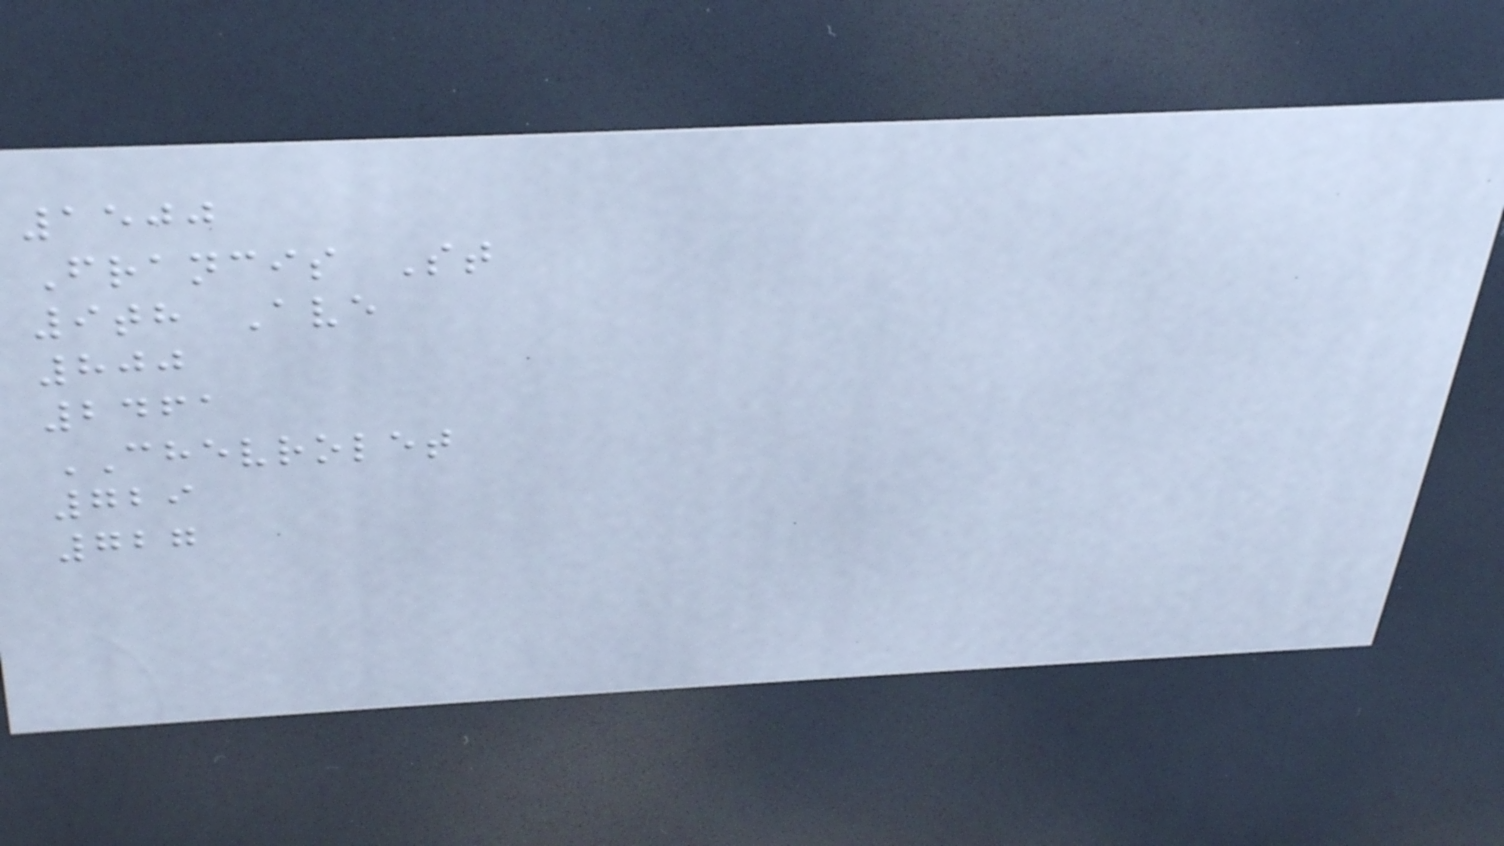1500
Francis St
9th Ave
800
2461
CHEVROLET
729
727
